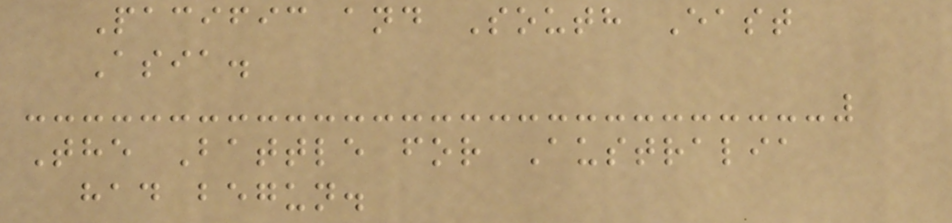Pacific and South East
Asia.
The Battle for Australia
had begun.
